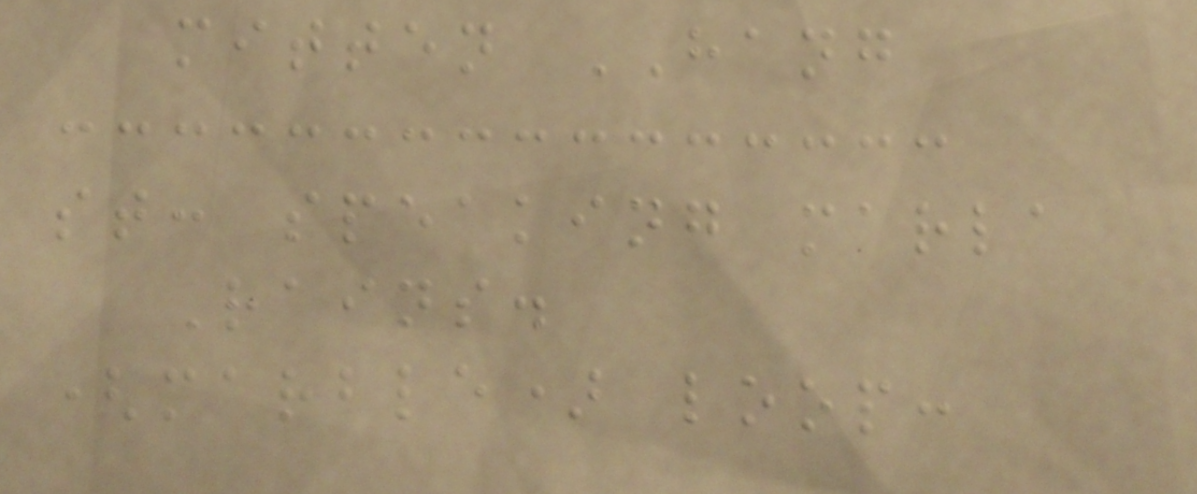mitten HANG
st: speaking marla
Rains.
(marble) loop:
